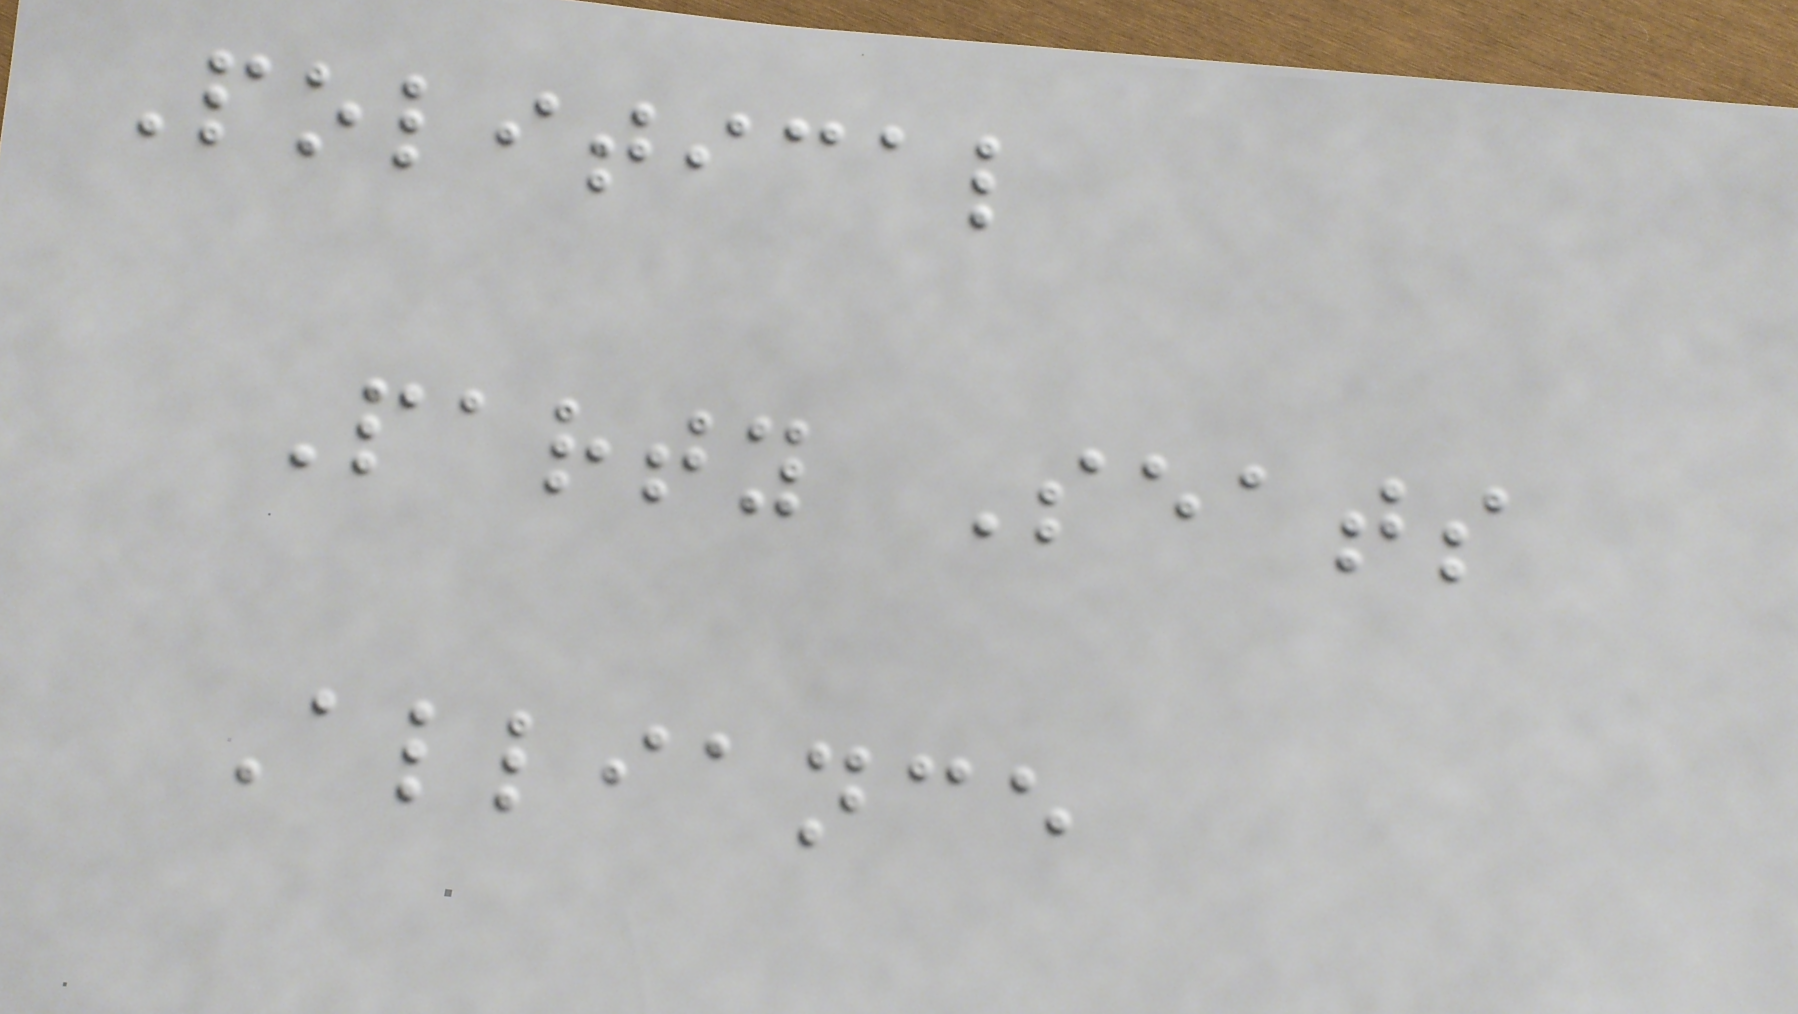Political
Party Seats
Alliance
